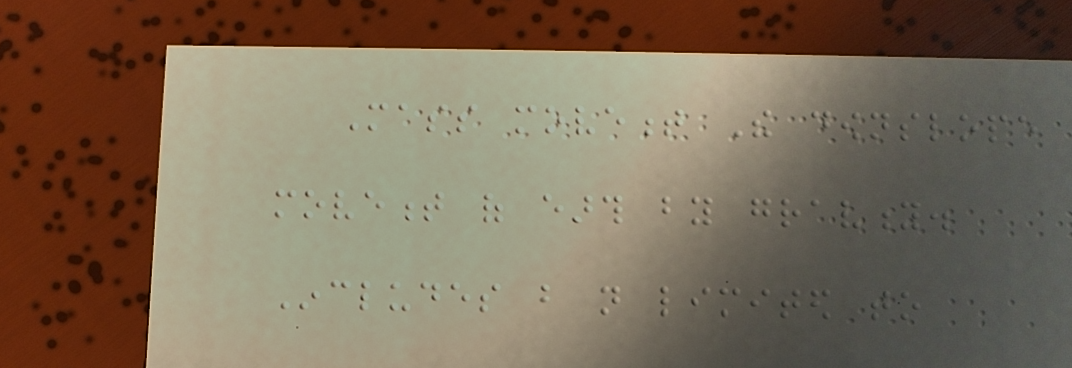Mass movement The downslope
movement of earth by gravity.
Includes but not limited to
